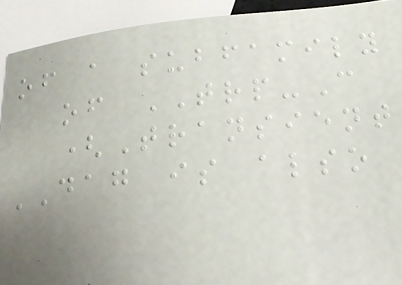of a subfamily
of TRP-C
(Transient
DAG is also
